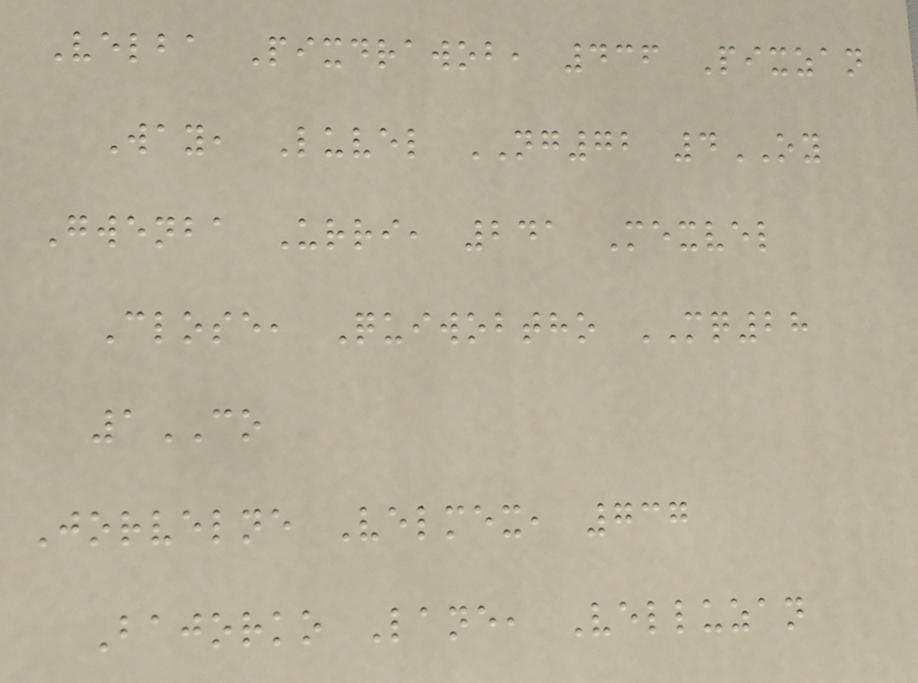Velba Pixdrawob, 436 Pixzan
Way, Luvel NG72 4OY
Gwenba Urri, 241 Mexvel
Close, Quiwobtho MQ28
1CO
Jorvelne Velmex, 737
Bajorko Lane, Velluzan
